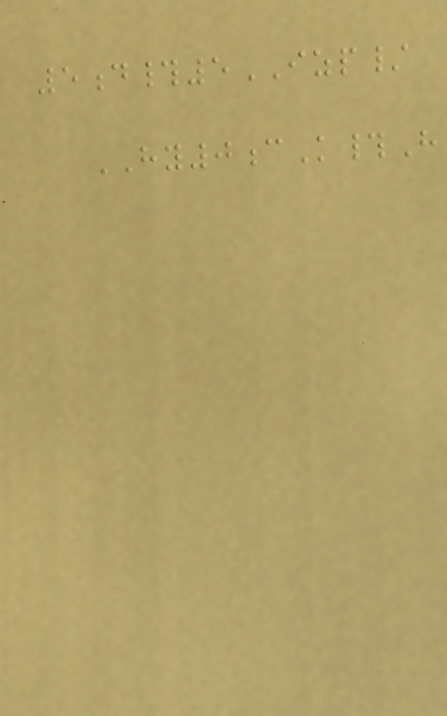5d#5IZP/
HY0cK#H
